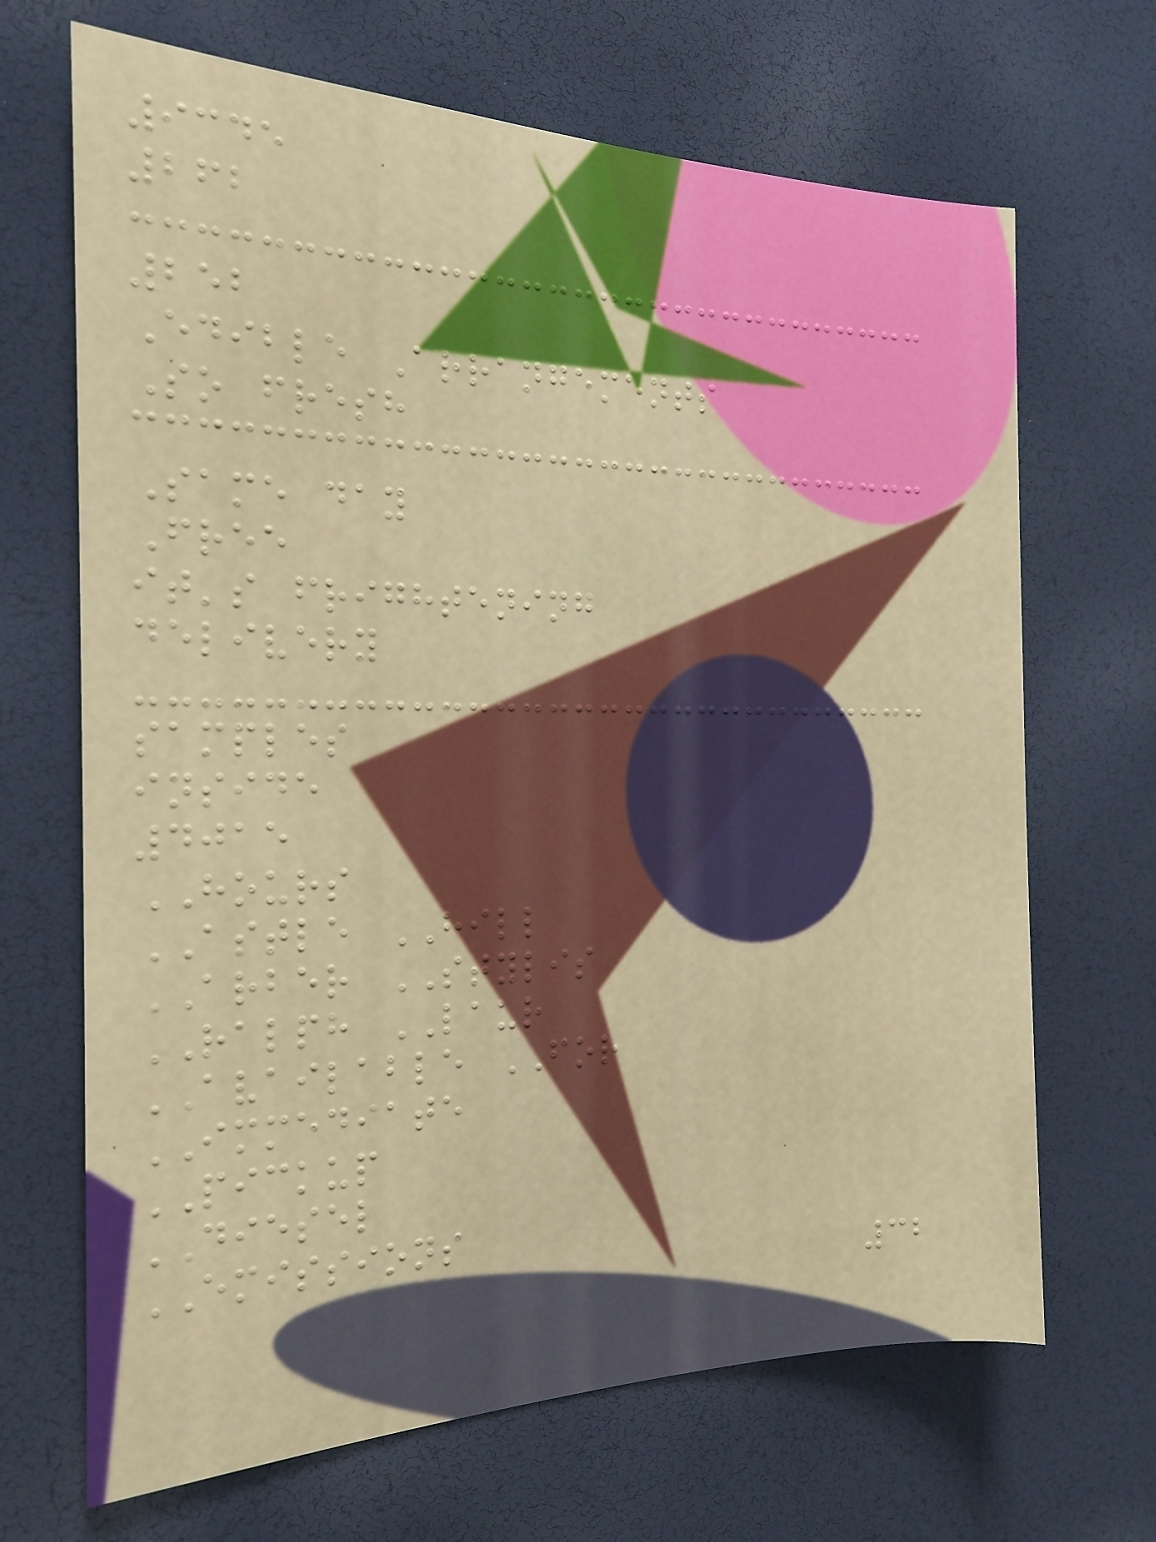9345
262
252
Edible Arrangements
So fresh
Same day
Free
it's frightening
delivery
samples
inside
4015
HOURS
ASTLE HILL
ARBER STYLIS
RALPH LAUR
AVAILABLE FOR
IMMEDIATE
PICKUP
DIESEL
EMISSIONS
32
